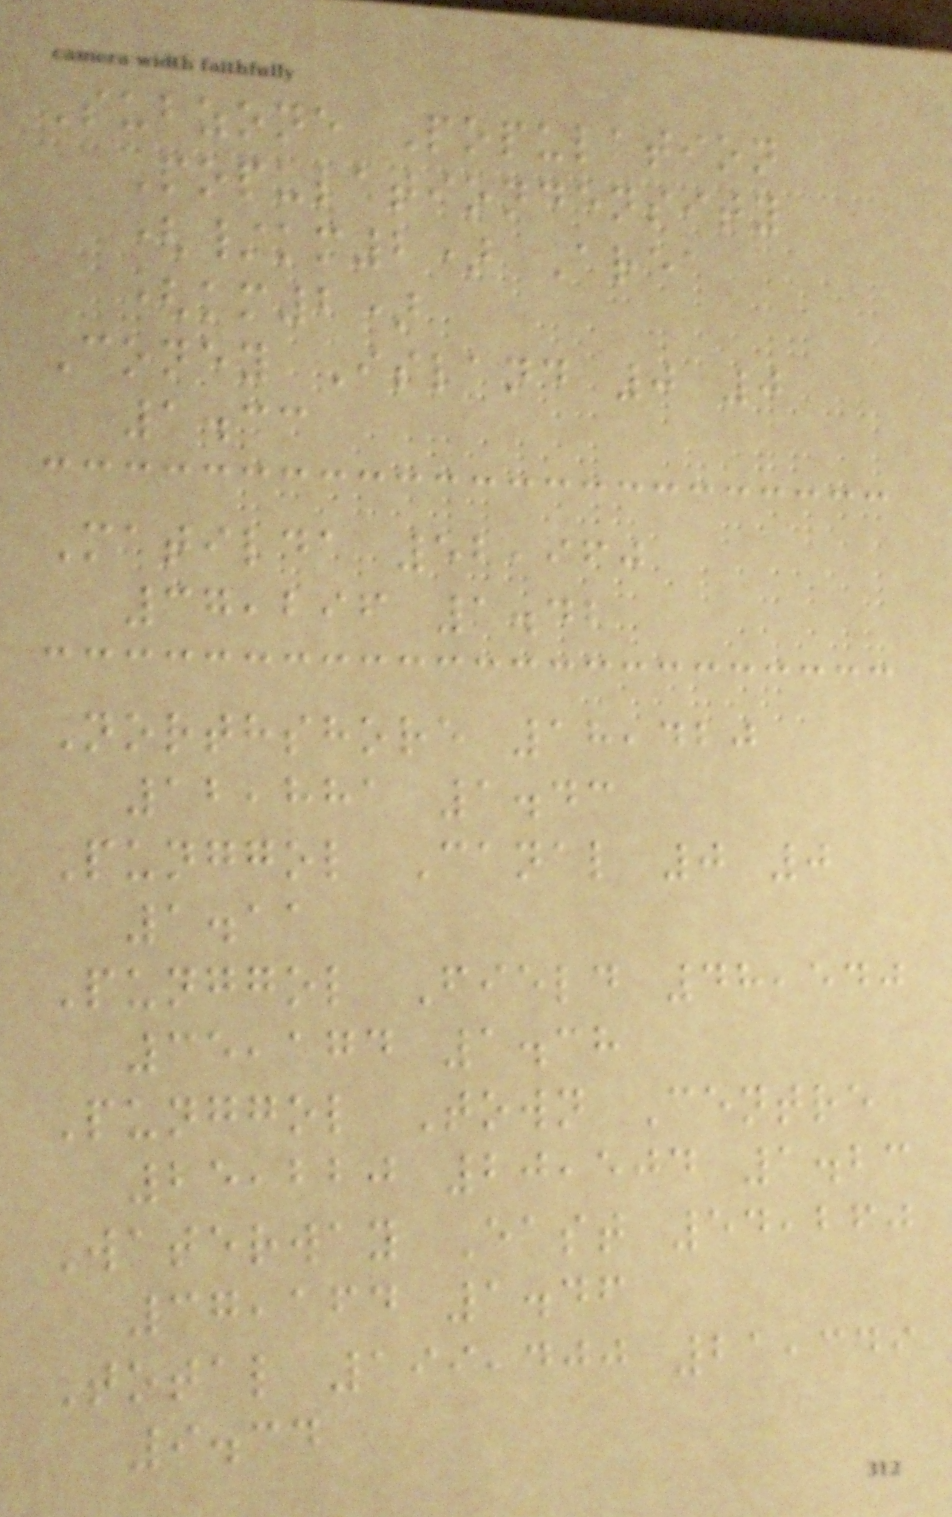Subzone Population
Populationdensity
(/km2) Area
(km2)
Coney Island 0 0
1.33
Matilda 52,960
37,296 1.42
Northshore 18,420
12,881 1.43
Punggol Canal 0 0
1.11
Punggol Field 48,540
35,174 1.38
Punggol Town Centre
25,220 20,504 1.23
Waterway East 54,260
37,164 1.46
Total 199,400 21,349
9.34
